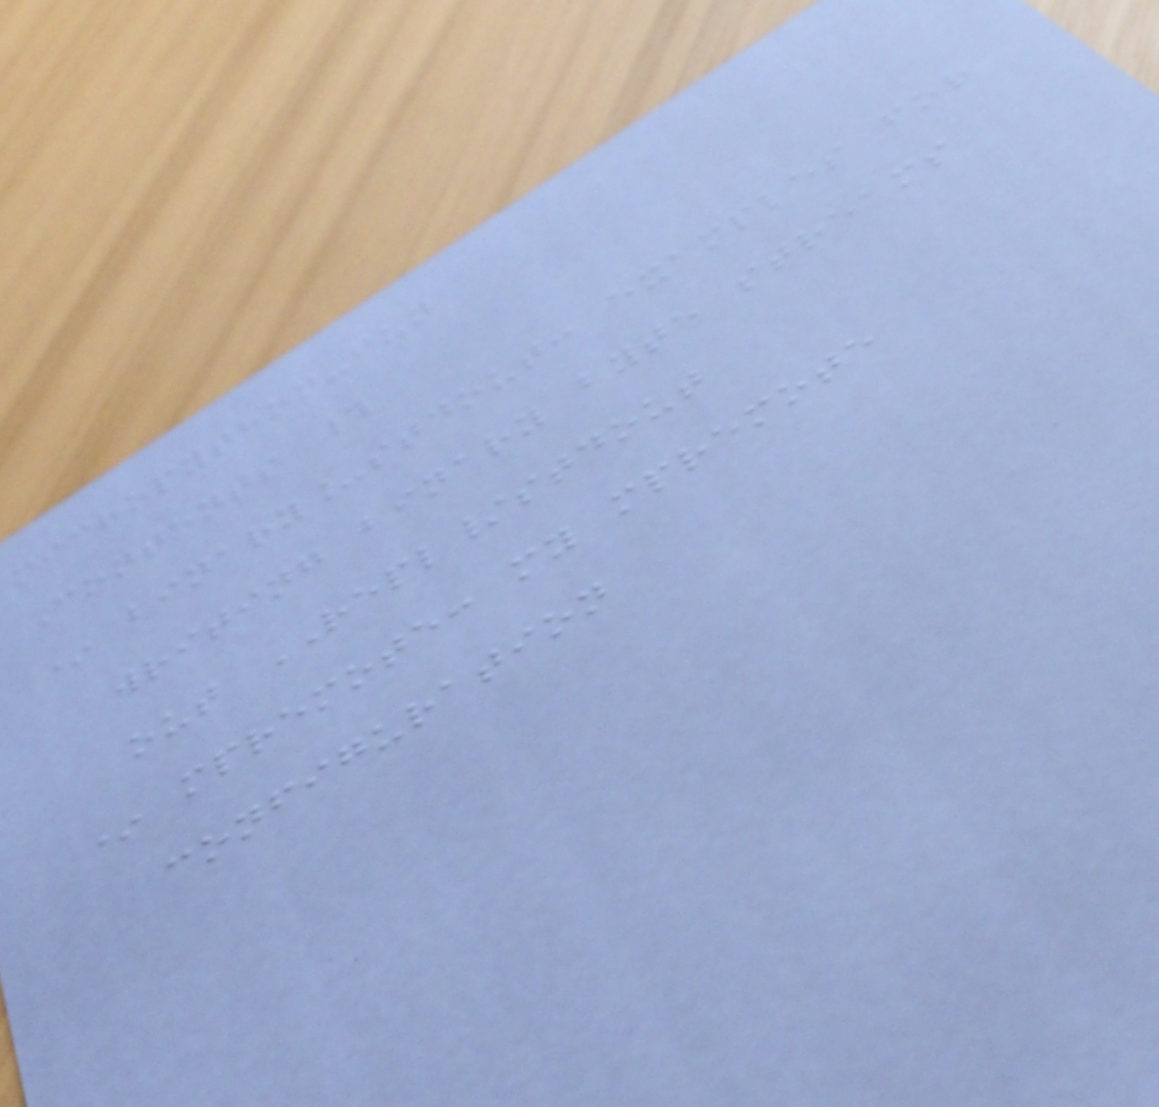micropython-fun
Contents #
* binary_stdout: examples for
writing binary byte streams
out REPL/stdout
* mpremote: my mpremote
configuration
